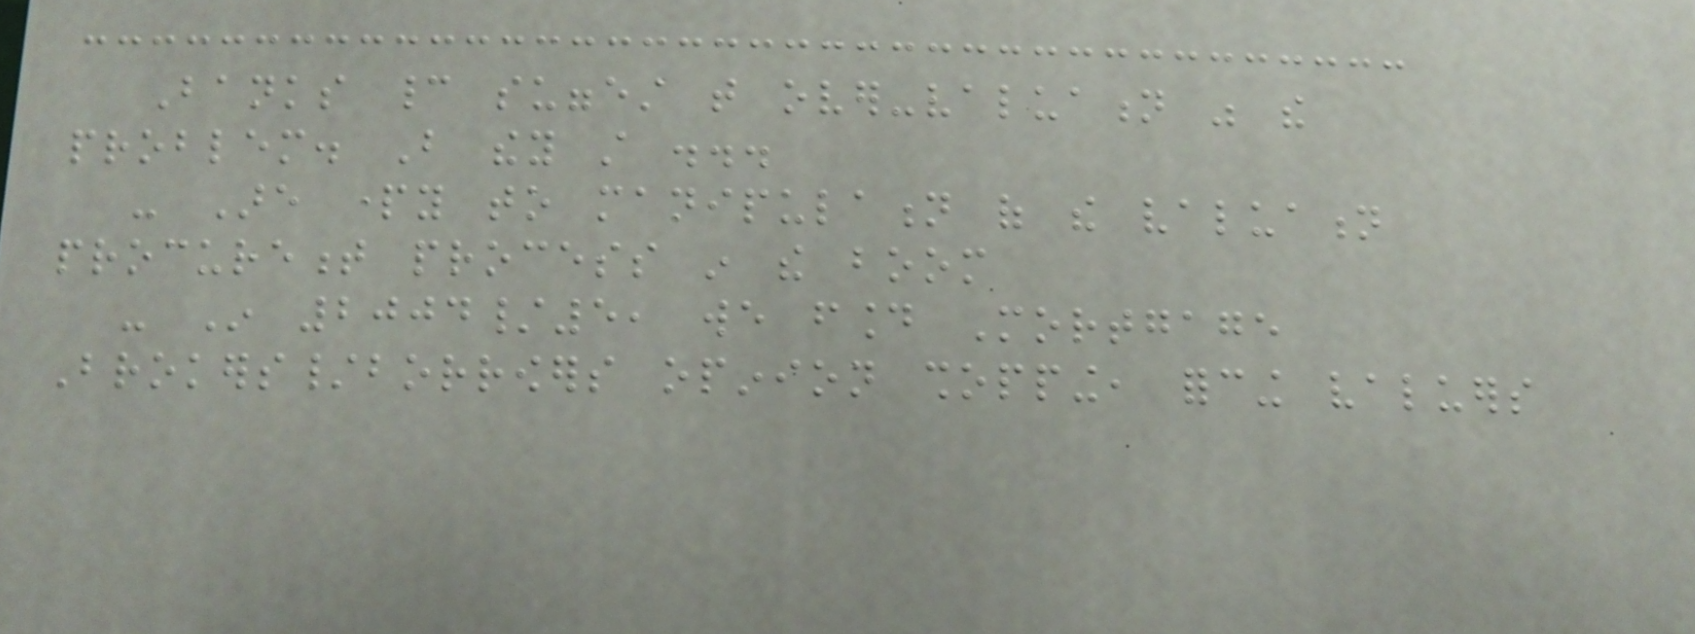Banks cannot suggest that over-valuation was the
problem. But they still ...
- Are party to manipulation of the valuation
procurement process in the boom
- In 2004/5, we found Mortgage
Brokers/borrowers opinion shopping, forcing valuers
